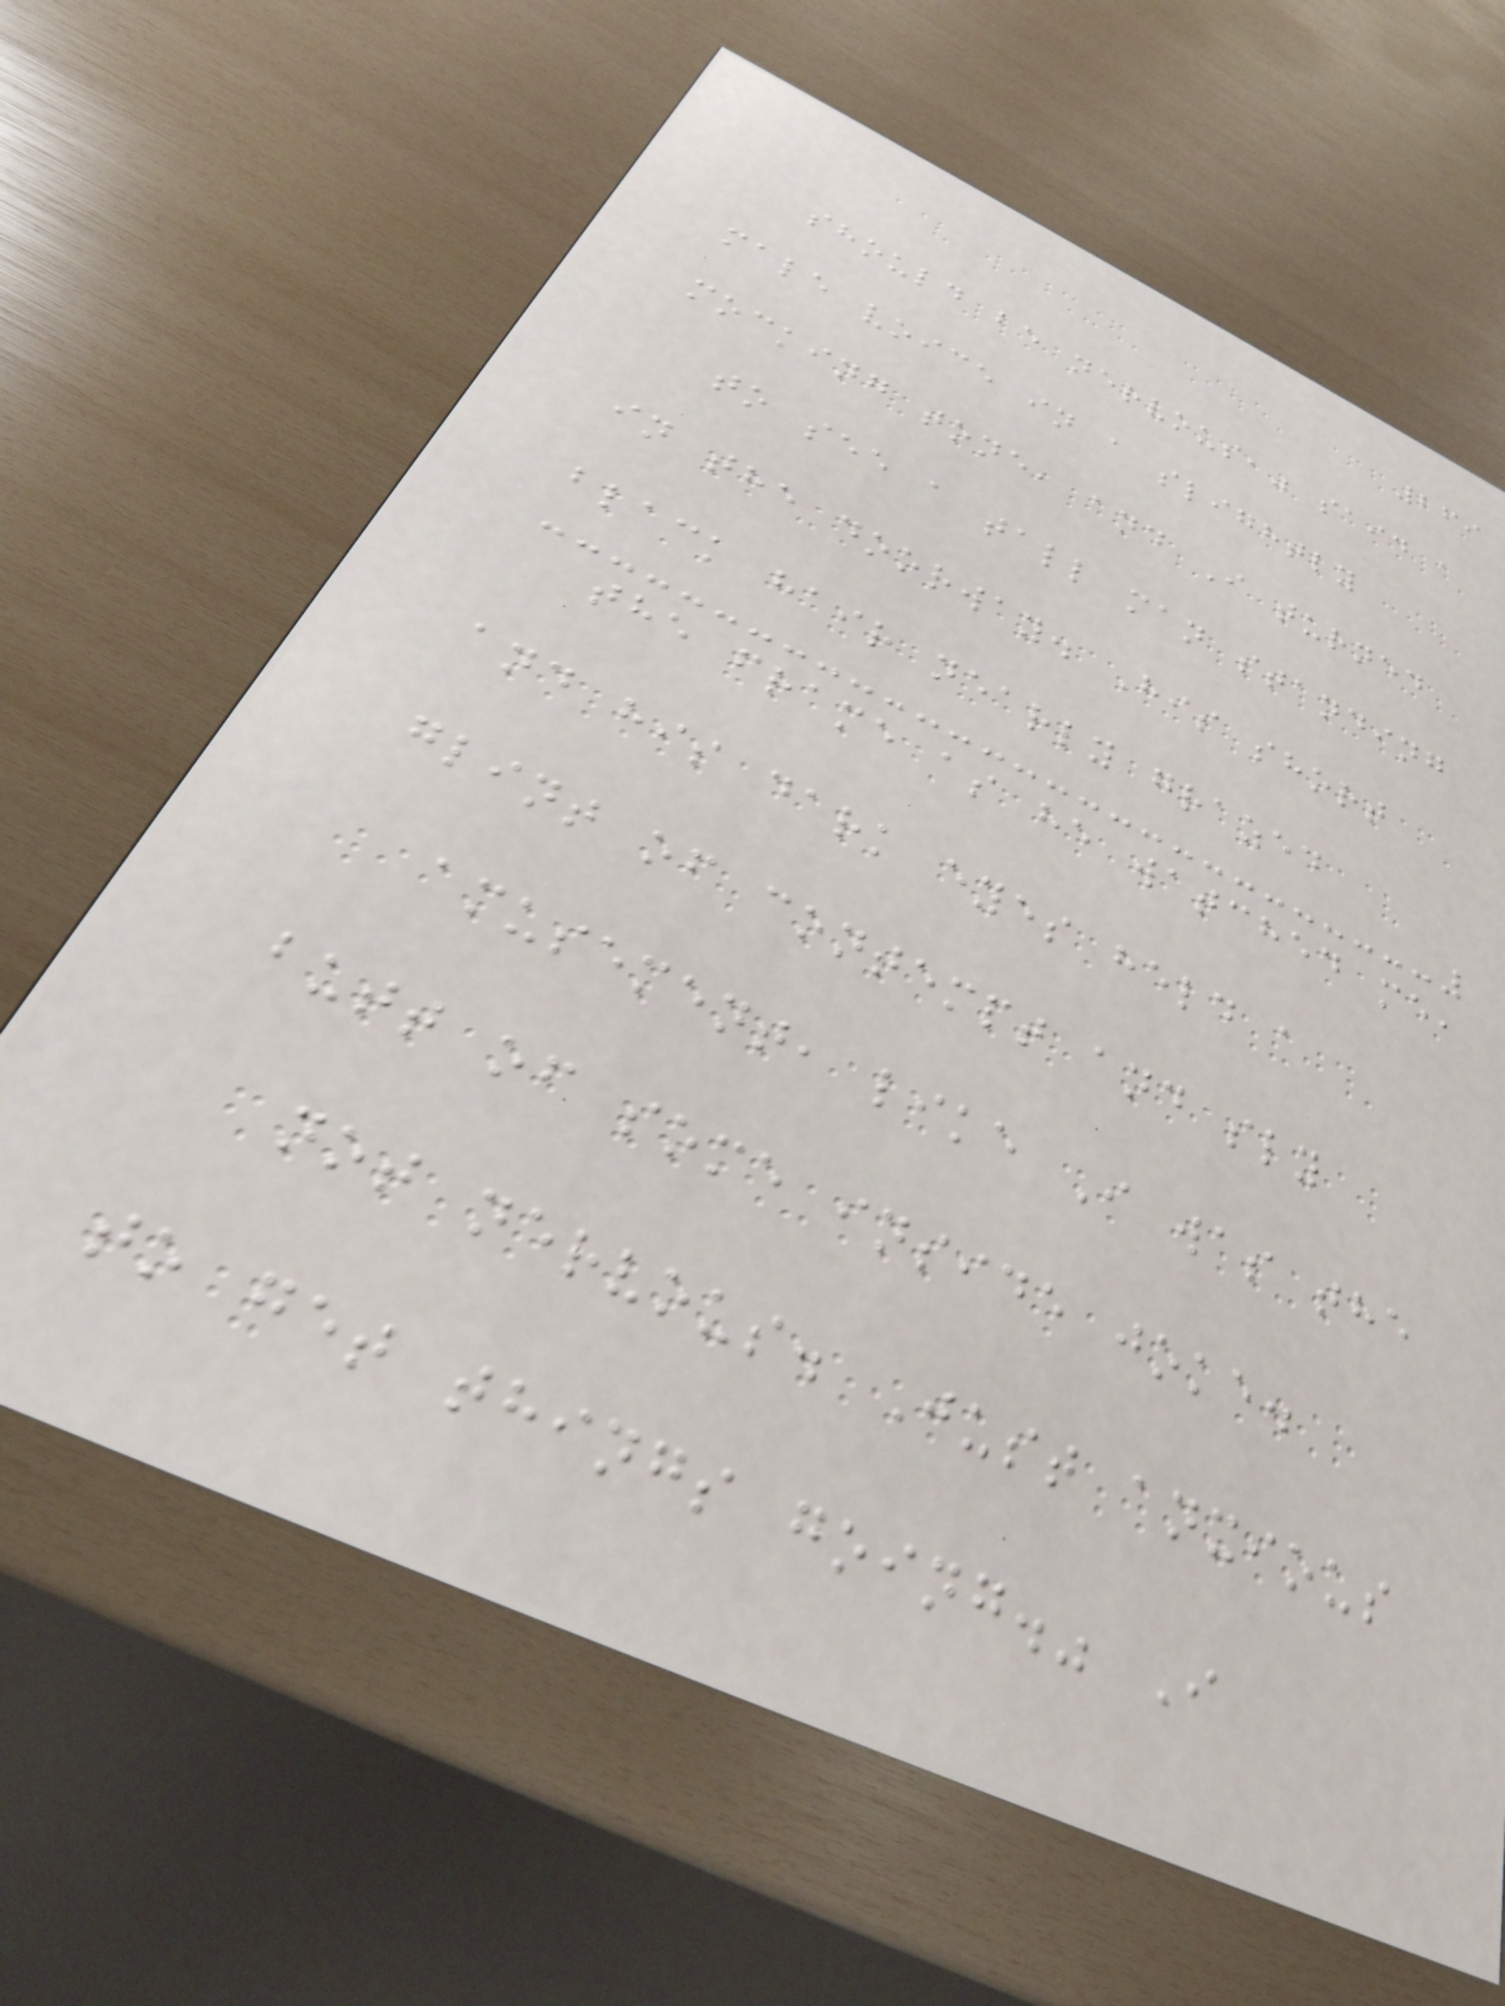269
should be nervous," said a
male voice in a slightly
mocking tone, and I turned
to see a tall man standing
in the doorway. His short
black hair nearly grazed
the frame as he watched me,
and his dark eyes held a
glint of contempt and sly
amusement, like I was the
butt of some inside joke.
not nervous. Just anxious
to get things going." I
